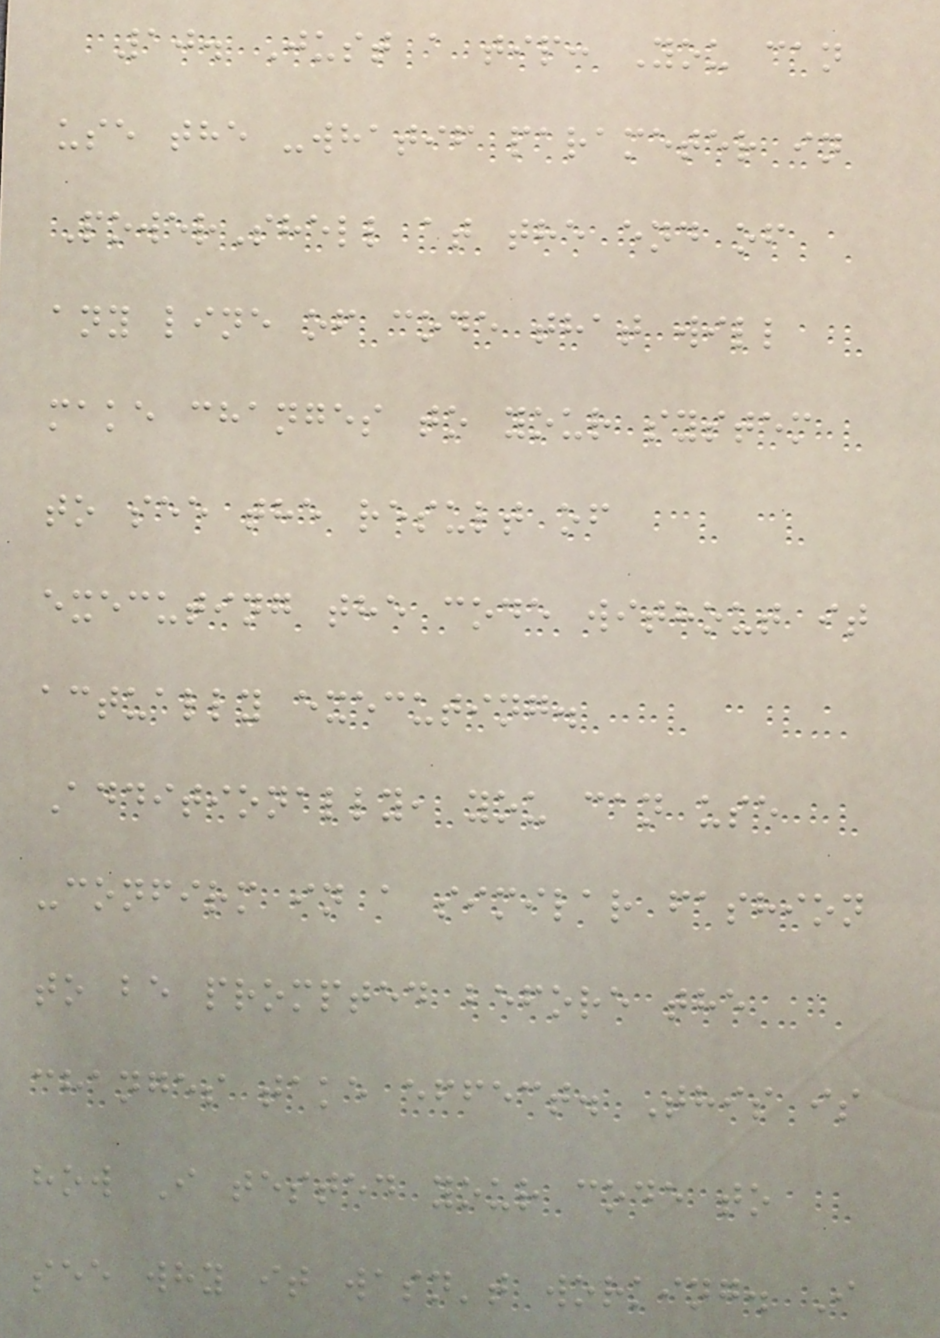10. Just a tip: You can
use the -whatif parameter in
PowerShell at the end of
any line of code that will
make changes to your system
to see the result of
executing the code without it
actually executing.
Additionally, you can use
-confirm in a similar fashion
to be prompted before the
changes take effect. This is
how I tested your code to
see why it wasn't working. I
